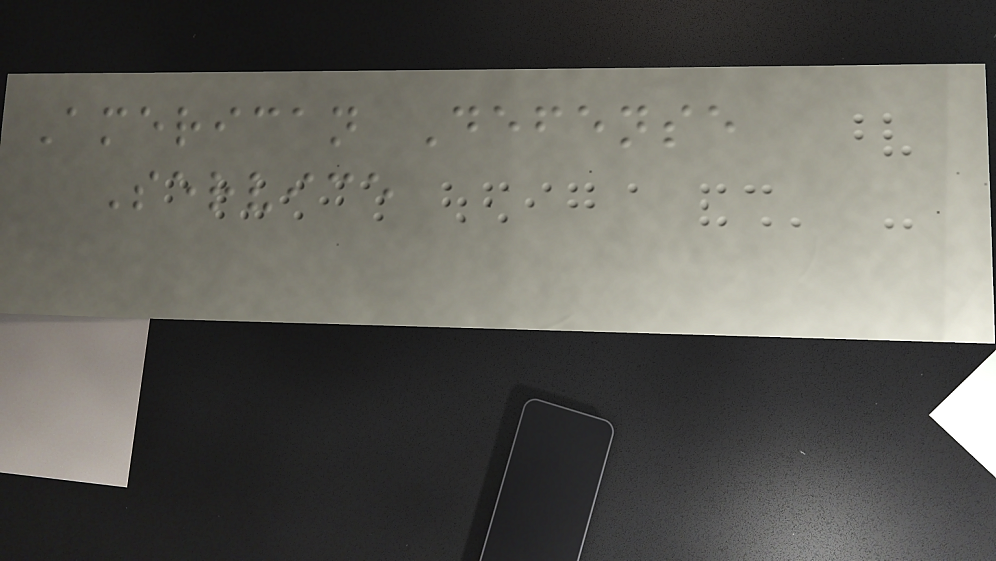American Defense
Service
